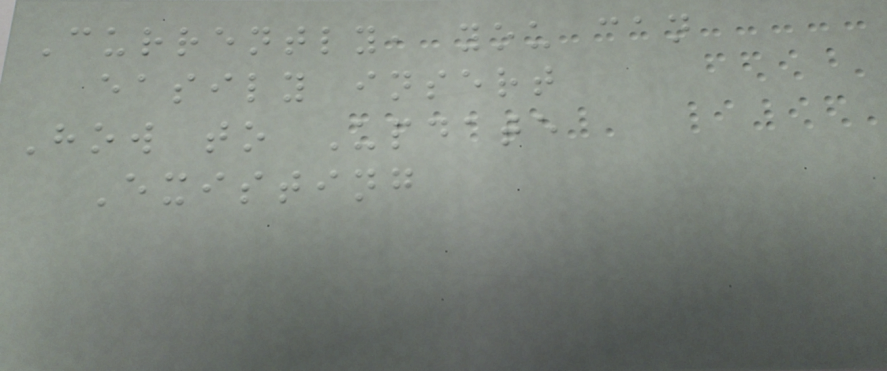Currently, you can
easily insert
How to Update
Existing
